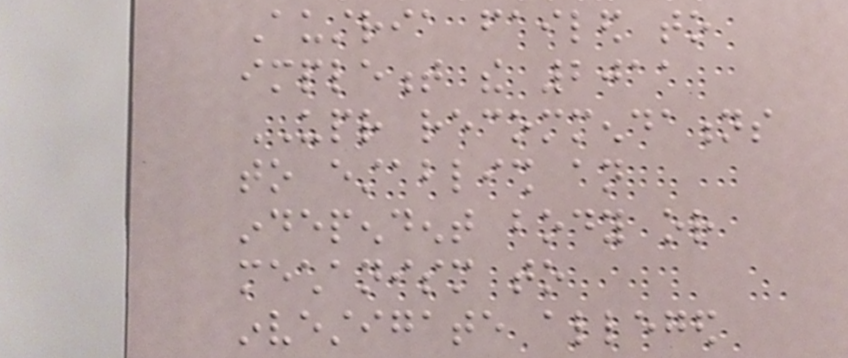Austria failed to
implement the 2011
UPR recommendations
to establish an
independent body or
mechanism to
investigate alleged
